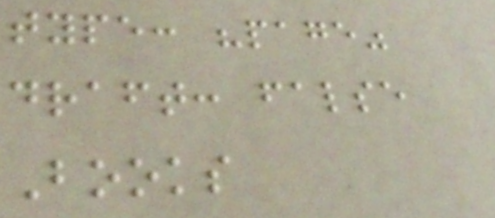type: "page"
draft: false
Books
